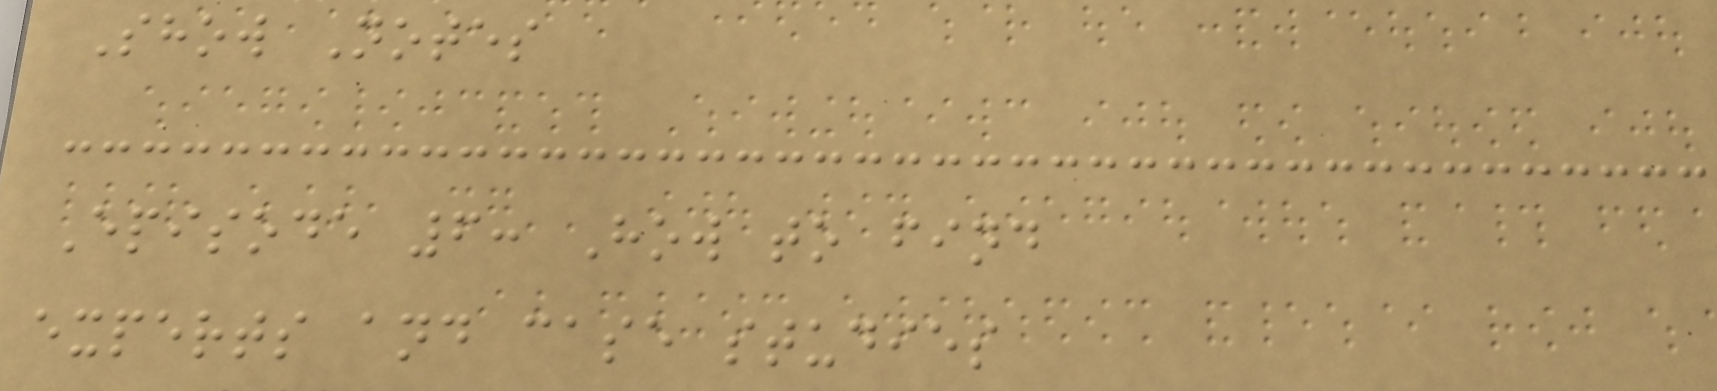Show Notes
Episode 6: How to find
experts and case studies
